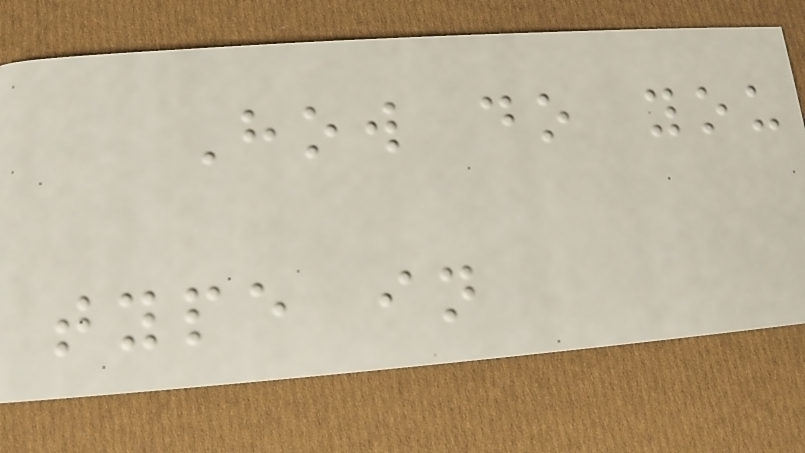How do you
type in
